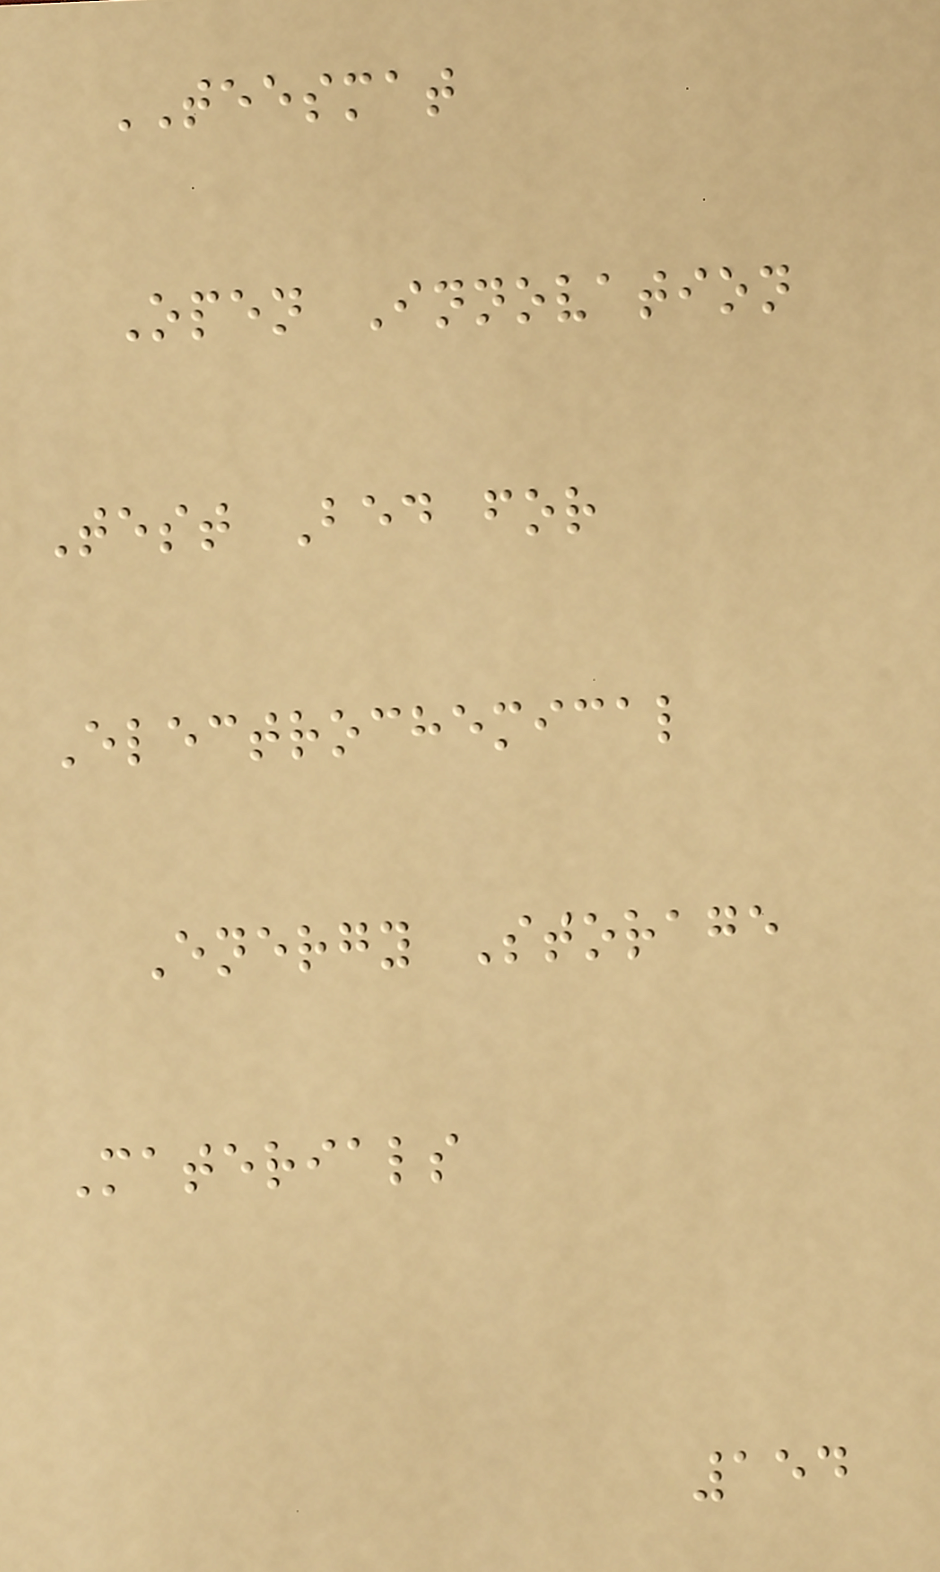TEESMAT
Open Innovation
Test Bed for
Electrochemical
Energy Storage
Materials
154
